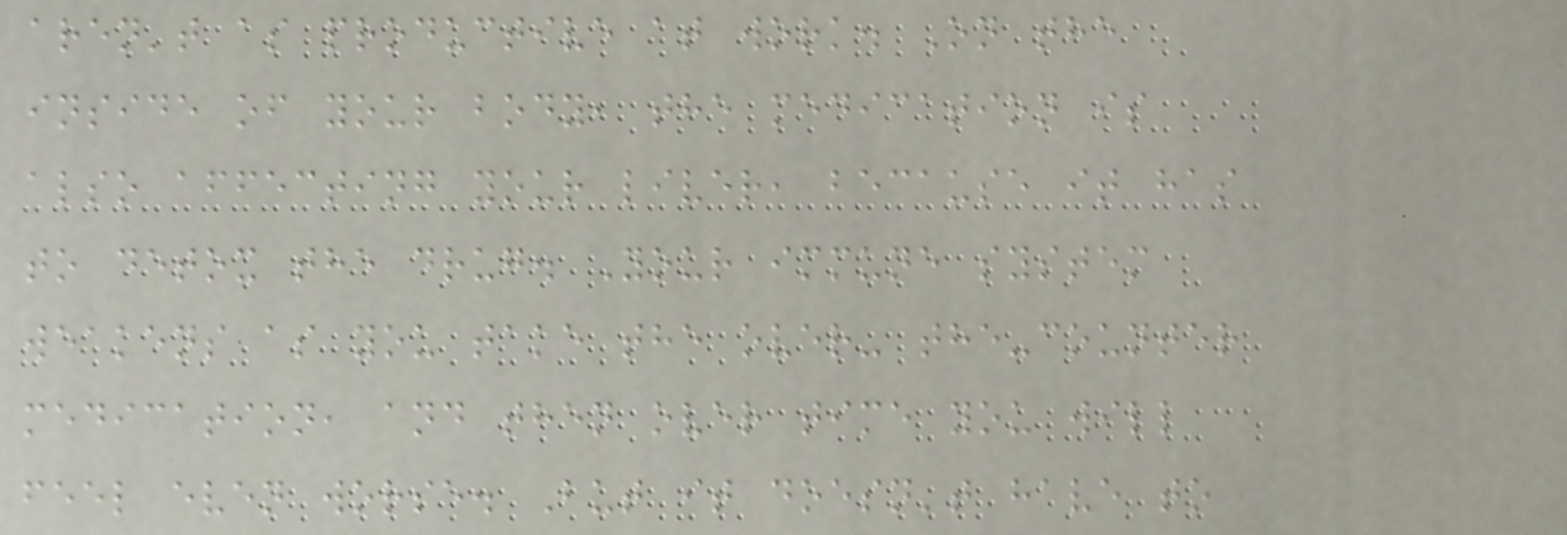aren't as productive at work. On the
inside of your body, the medication is
also affecting your liver, because it has
to detox the drug. Your immune system
weakens as you take the over- the-counter
medication, and then over time you will
feel even worse. But it doesn't have to
